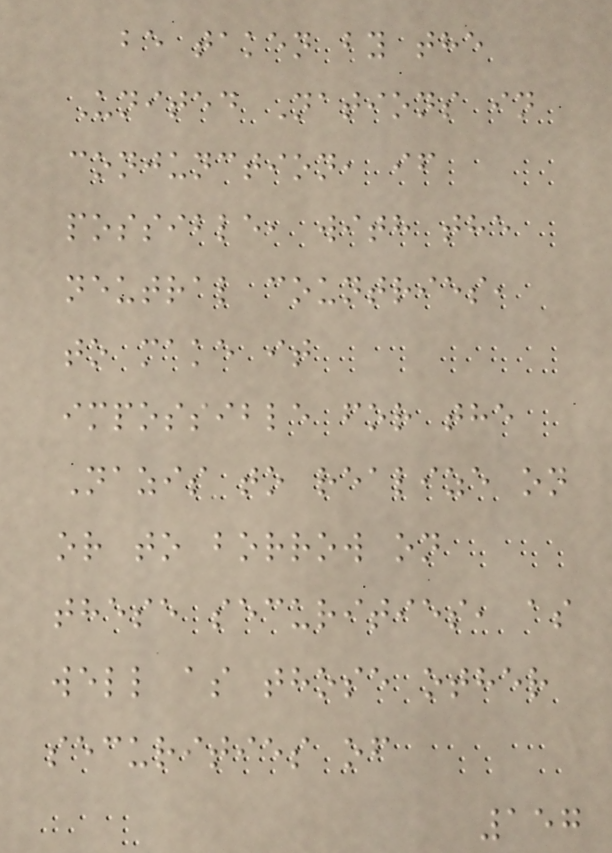be taken by the
United Nations in
conjunction, if
possible, with the
neutral countries,
to make it
impossible for the
Nazis to realize on
or to borrow on
these securities, as
well as those other
securities of
157
